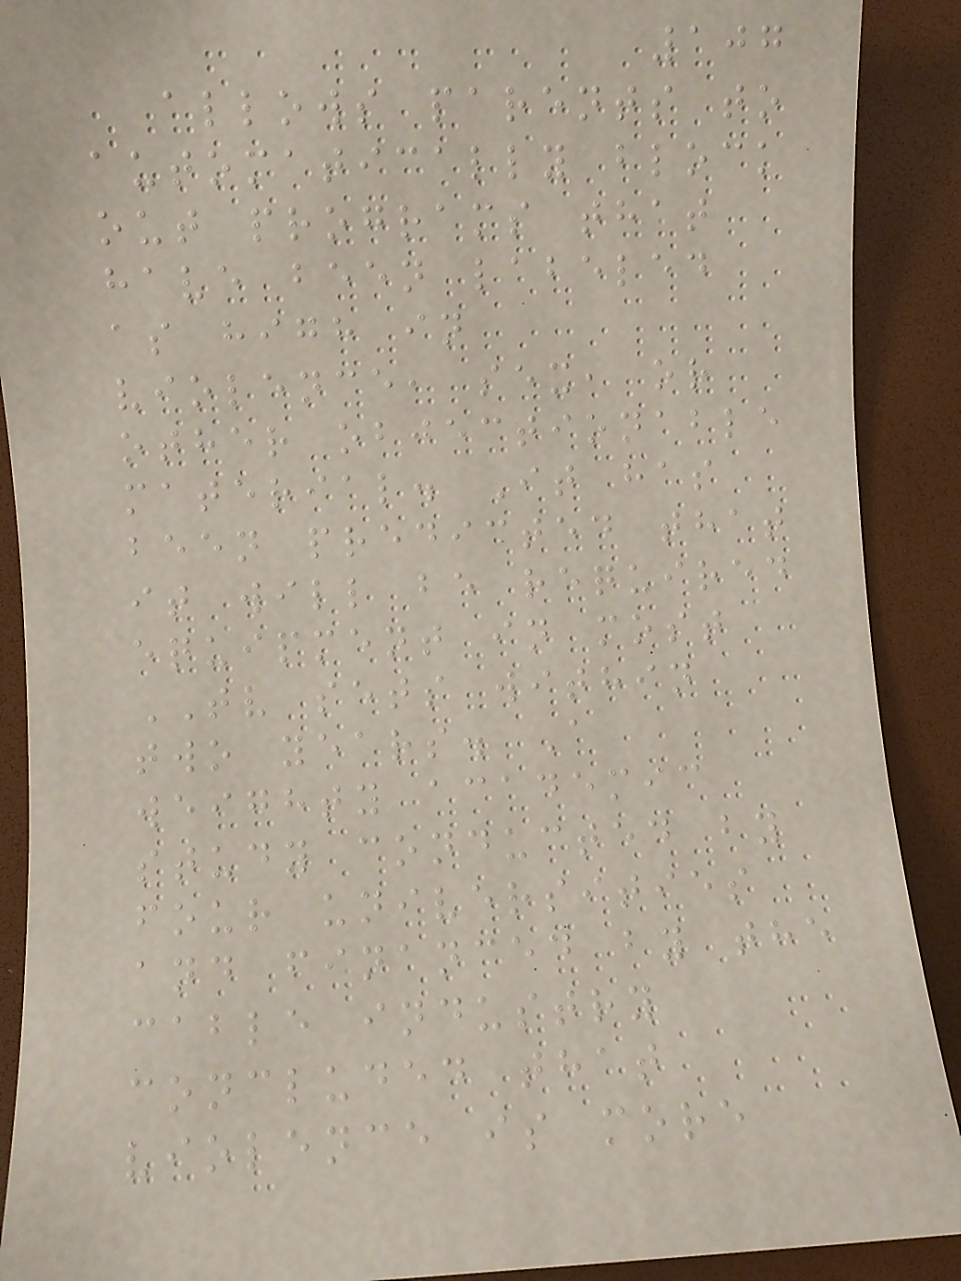107
allows parents to
automatically block
out programs that
have been labeled
as high in
violence, sex, or
other objectionable
material. It has
been predicted that
it will be required
equipment in most
TV sets within
two years. A
weighty academic
study conducted by
four universities
and financed by the
cable industry
concluded that
violence is more
